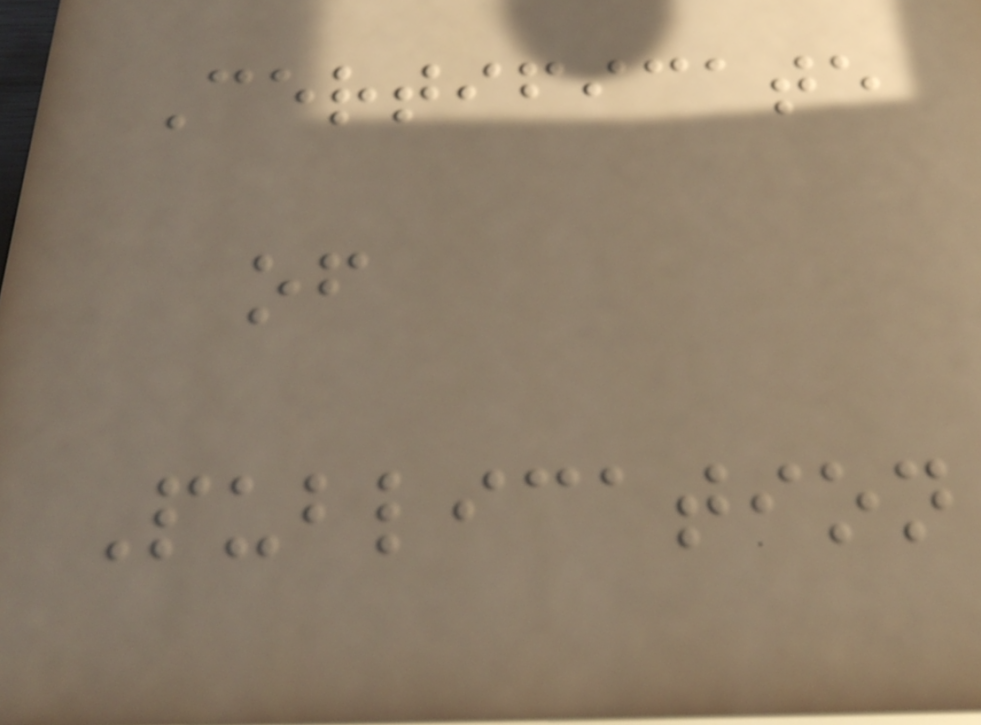Certificate
of
Publication
